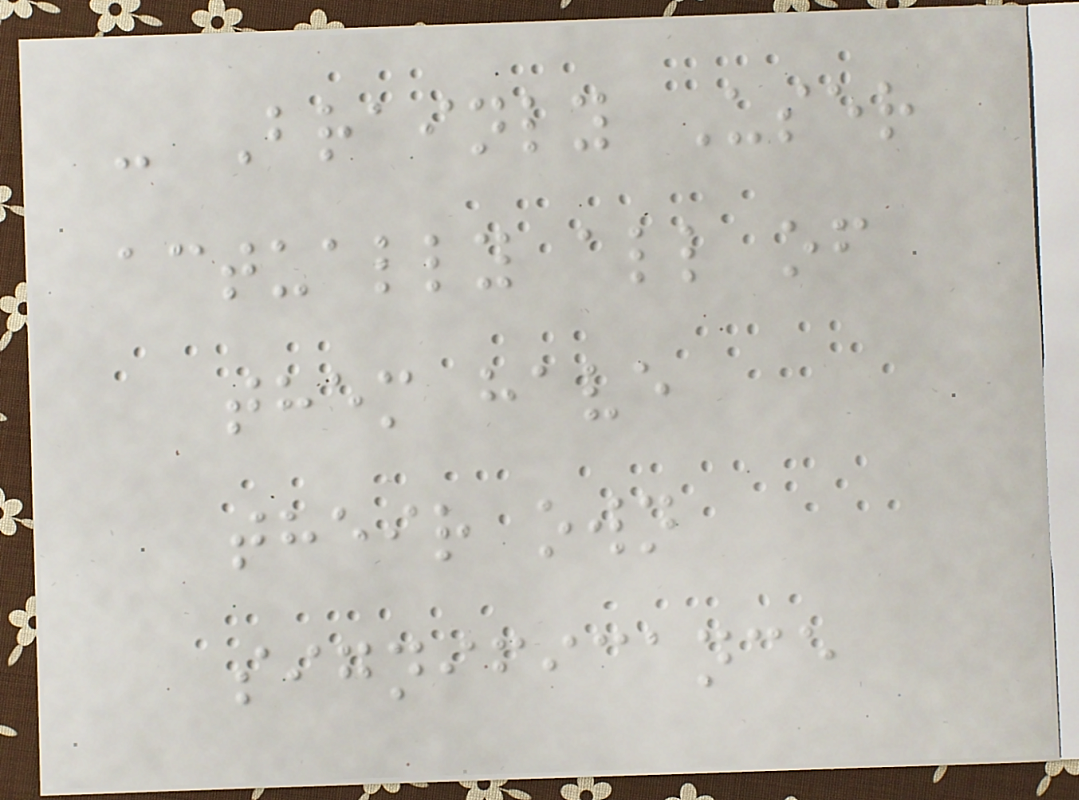- Brainly User
actually all of
them have
their own
significance
